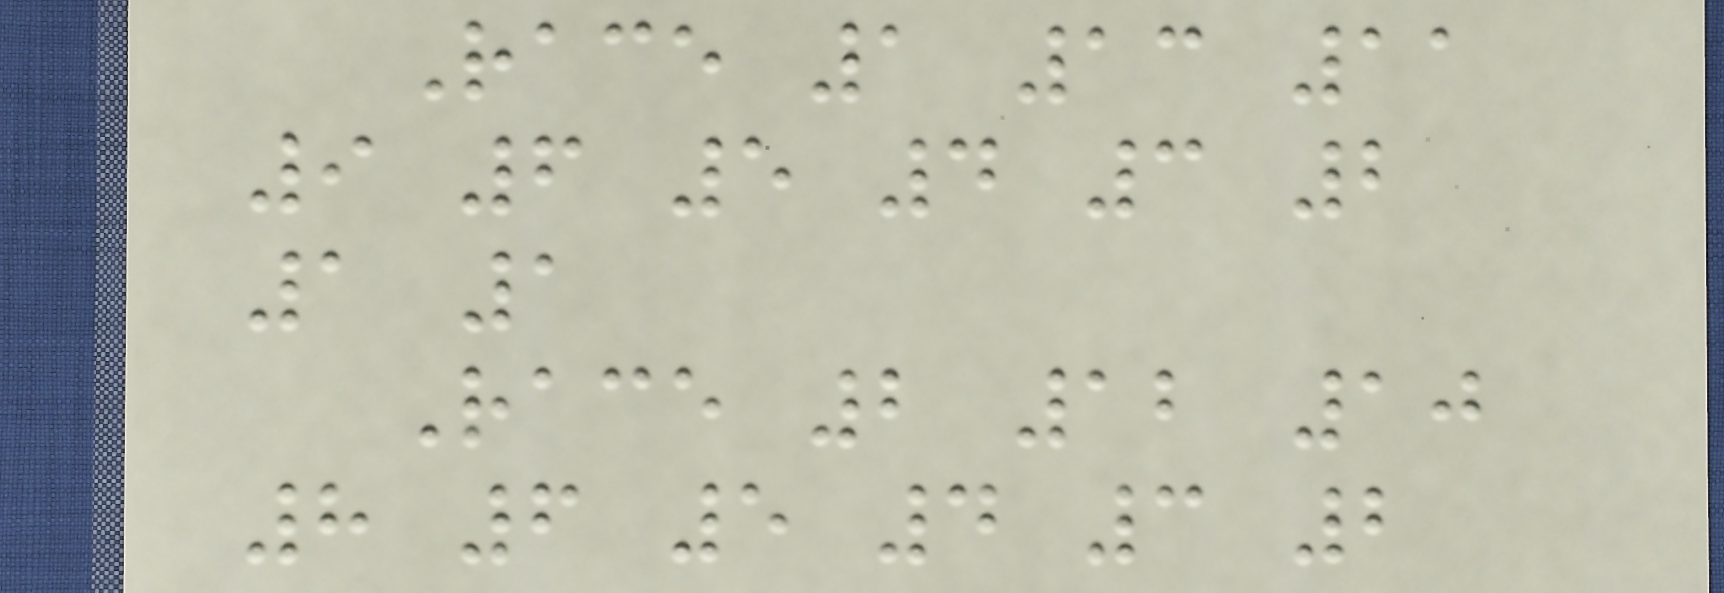Race 1 13 11
9 6 5 4 3 2
1 1
Race 2 12 10
8 6 5 4 3 2
